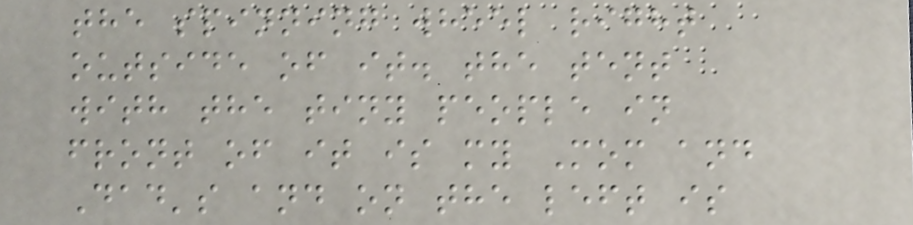the spinning wheel right
outside of it. the tent
with the tiny people in
front of it is my Mom and
Dad's and on the left is
